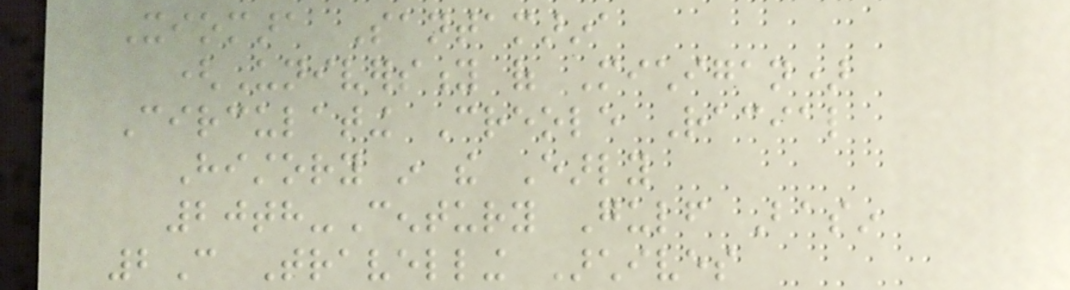Xiomara Santamarina
(University of Michigan)
Circulating Creole Racial
History in the Early
20th-Century Gulf Basin
2C Travelling Archives
